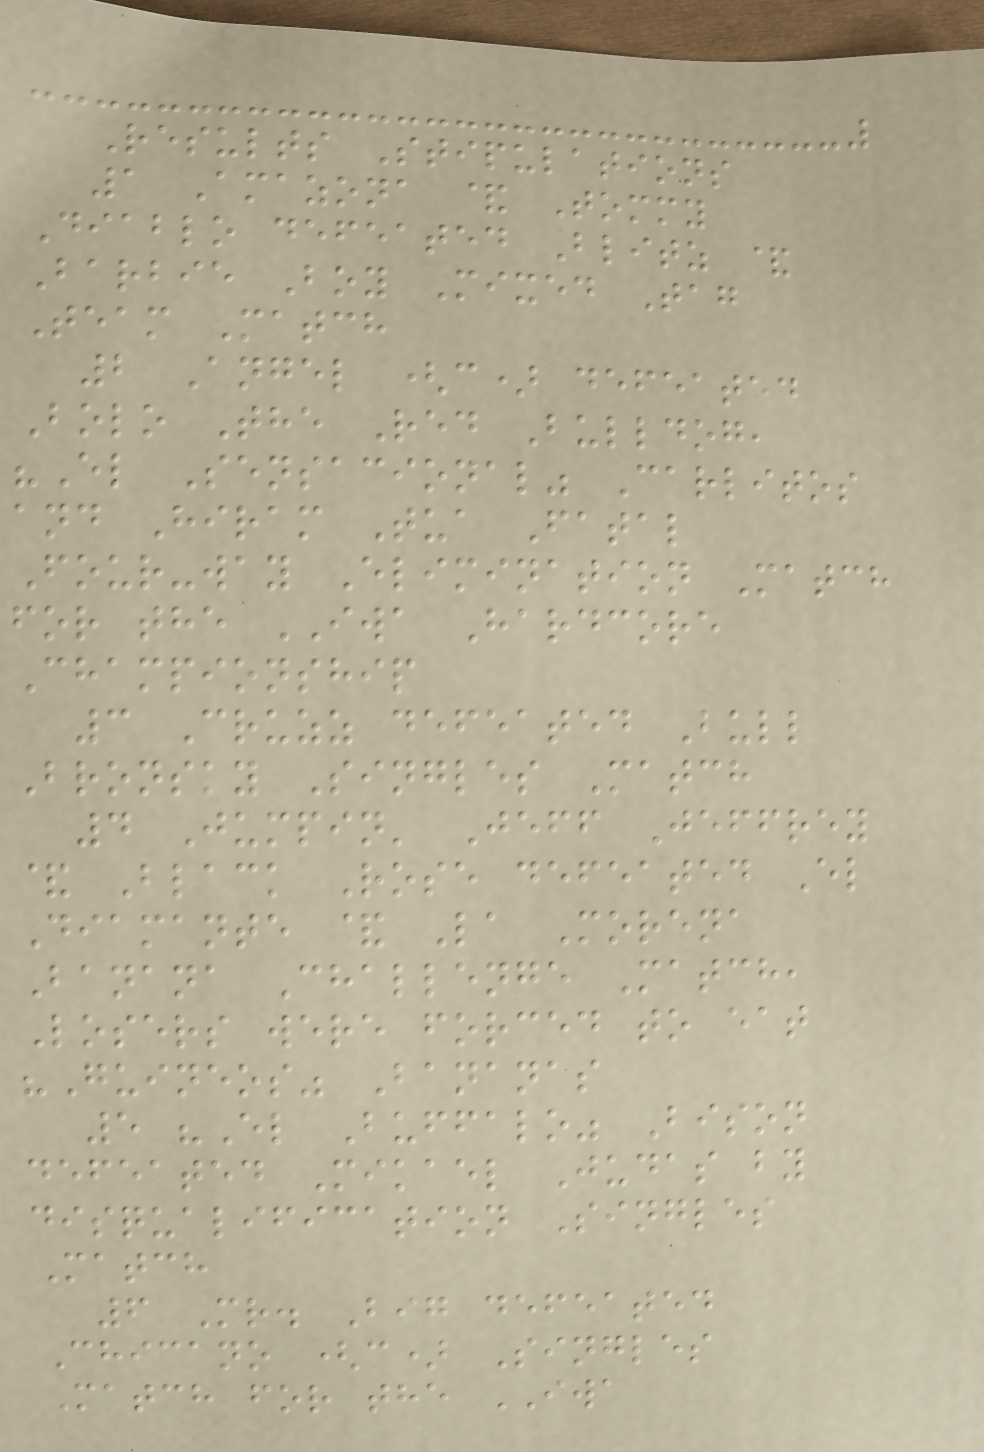Results Stipulations
1 Amazona & Tommy
Diablo defeated Blitz &
Barbie Boy Mixed Tag
Team Match
2 Angel (c) defeated
Bolo The Red Bulldog,
"El Sensacional" Carlitos
and Hiram Tua Fatal
Four-way Elimination Match
for the IWA Hardcore
Championship
3 Cruzz defeated Bull
Bronsky Singles Match
4 Jumpin' Jeff Jeffrey
& Black Rose defeated El
Diamante & La Morena
Banana Challenge Match,
Losers were forced to eat
"Guineos" Bananas
5 "El Buffalo" Bison
defeated Mikael Judas by
disqualification Singles
Match
6 Mr. Big defeated
Chicano (c) Singles
Match for the IWA
